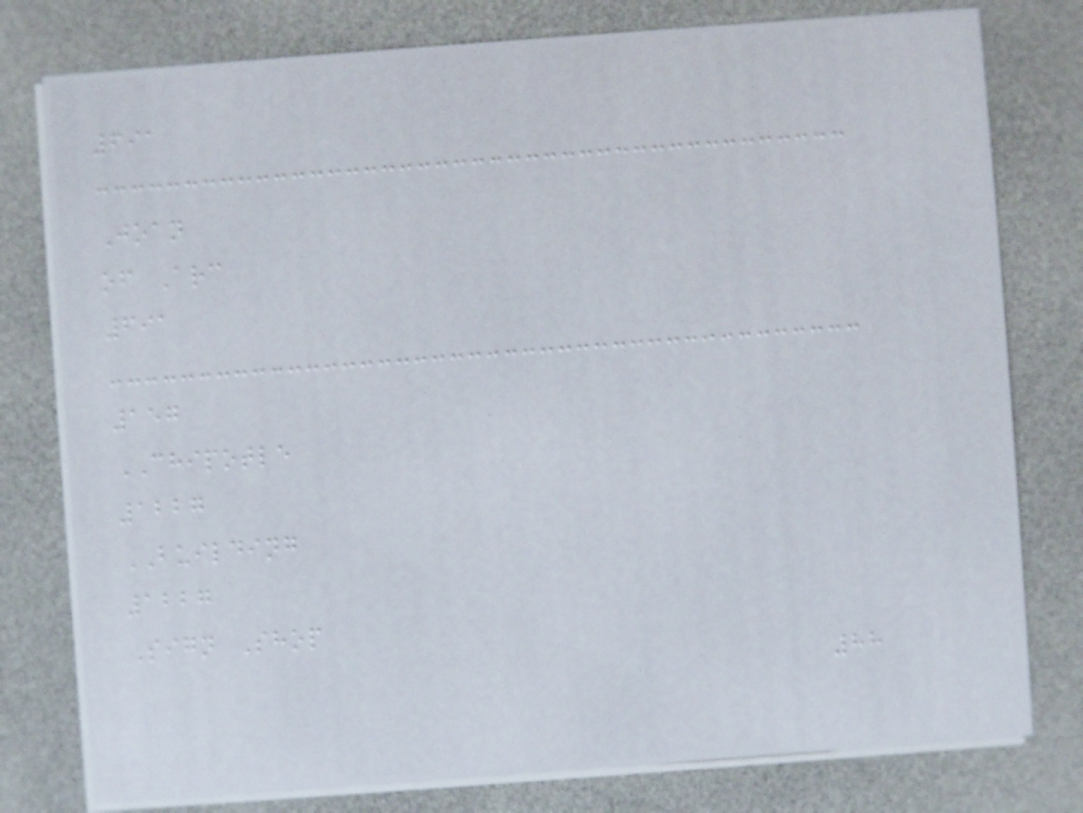691
Joan
of Arc
691
157
CHIPOTLE
1227
BUILDING
1227
Sign Shop
88
